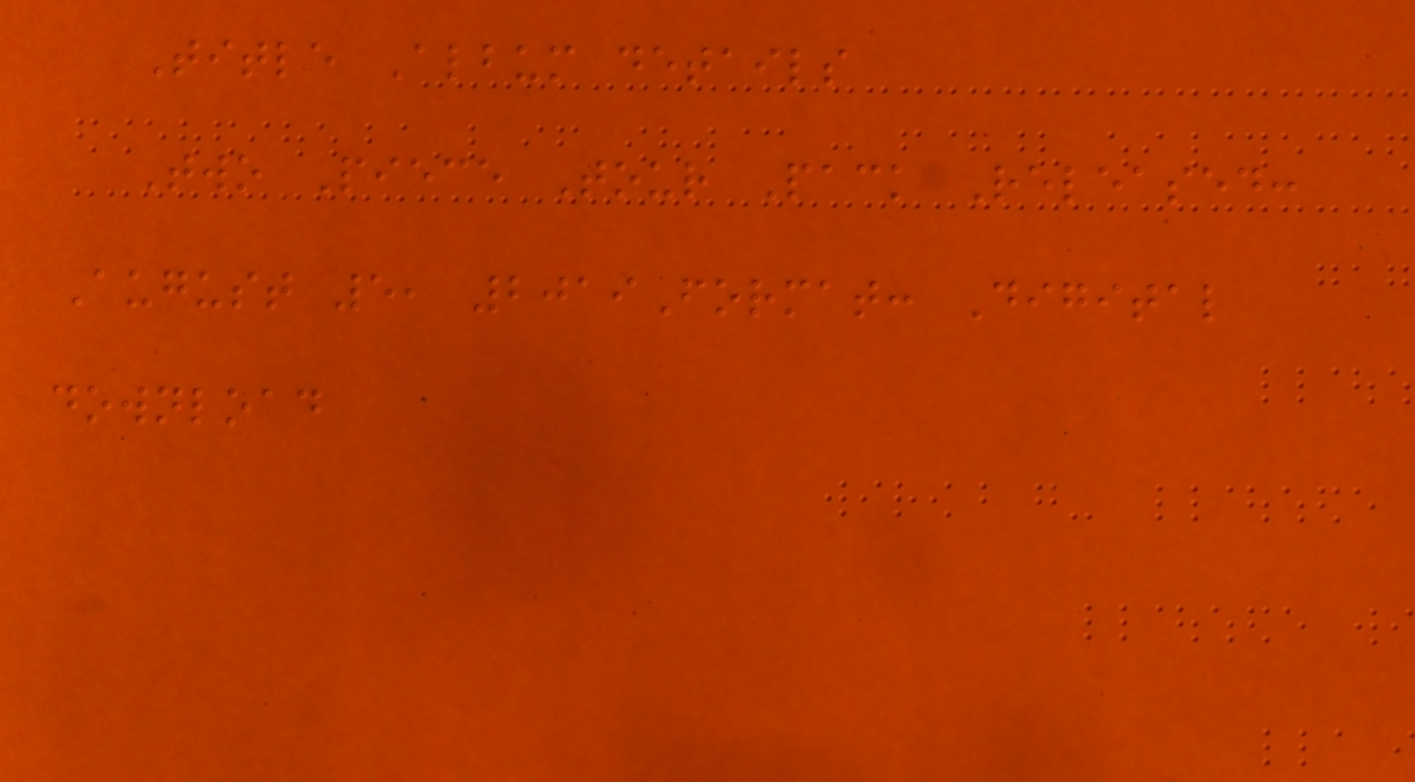Title Album details
Two Piece Tour Pack Released:
August 5, 2019Format: Digital
download
